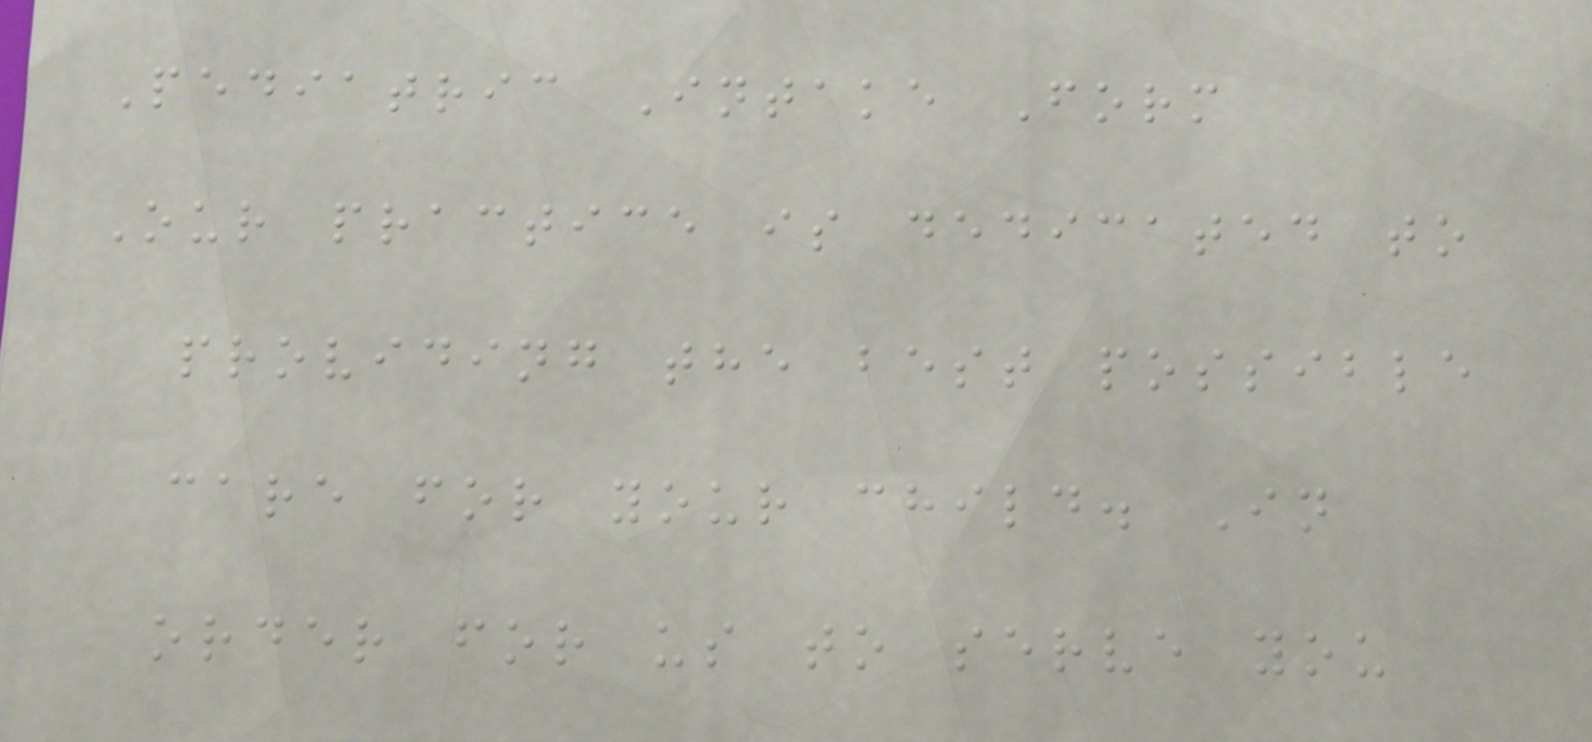Pediatric Intake Form
Our practice is dedicated to
providing the best possible
care for your child. In
order for us to serve you
